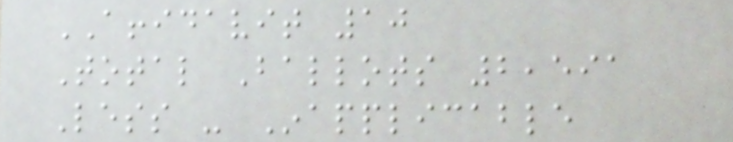AFFIDAVIT 10
Total Ballots 2,591
Less - Inapplicable
